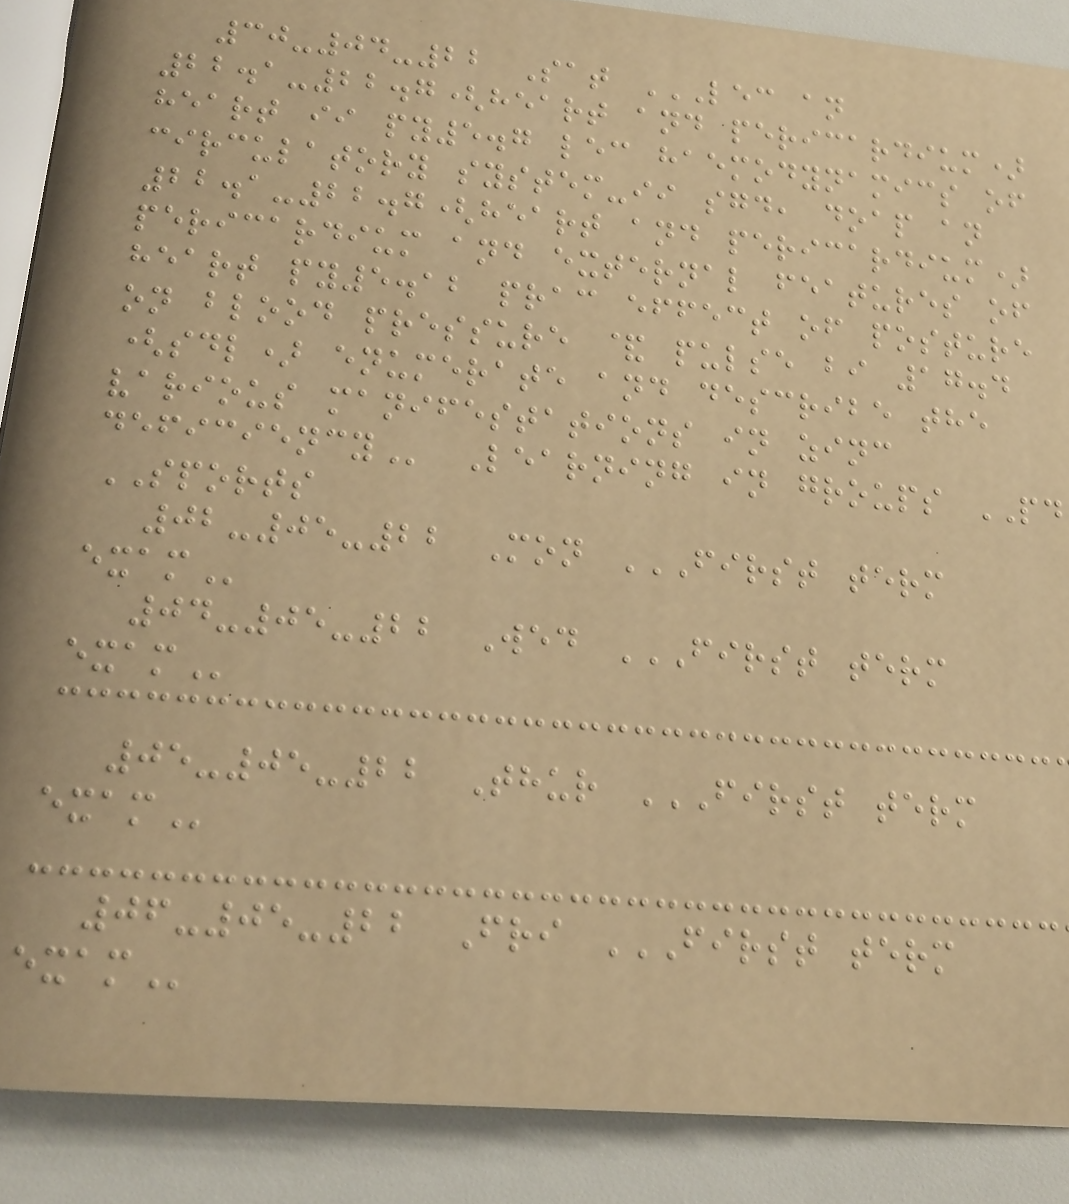30-04-22 Sat LEC AN
22.1-22.7(HEART AND PERICARDIUM)
HEART II PY5.7 LEC HAEMODYNAMICS OF
CIRCULATORY SYSTEM-II SGD, DOAP AN
22.1-22.7(HEART AND PERICARDIUM)
PERICARDIUM AND EXTERNAL FEATURES OF
HEART PY5.12 PRAC EFFECT OF POSTURE
ON BLOOD PRESSURE & PULSE BI 17.4
(SDL) ENUMERATE AND DESCRIBE THE
VARIOUS MANIFESTATIONS IN ZINC
DEFICIENCY Learning in groups PD
SPORTS
02-05-22 Mon FIRST TERM
EXAM
04-05-22 Wed FIRST TERM
EXAM
05-05-22 Thur FIRST TERM
EXAM
06-05-22 Fri FIRST TERM
EXAM
